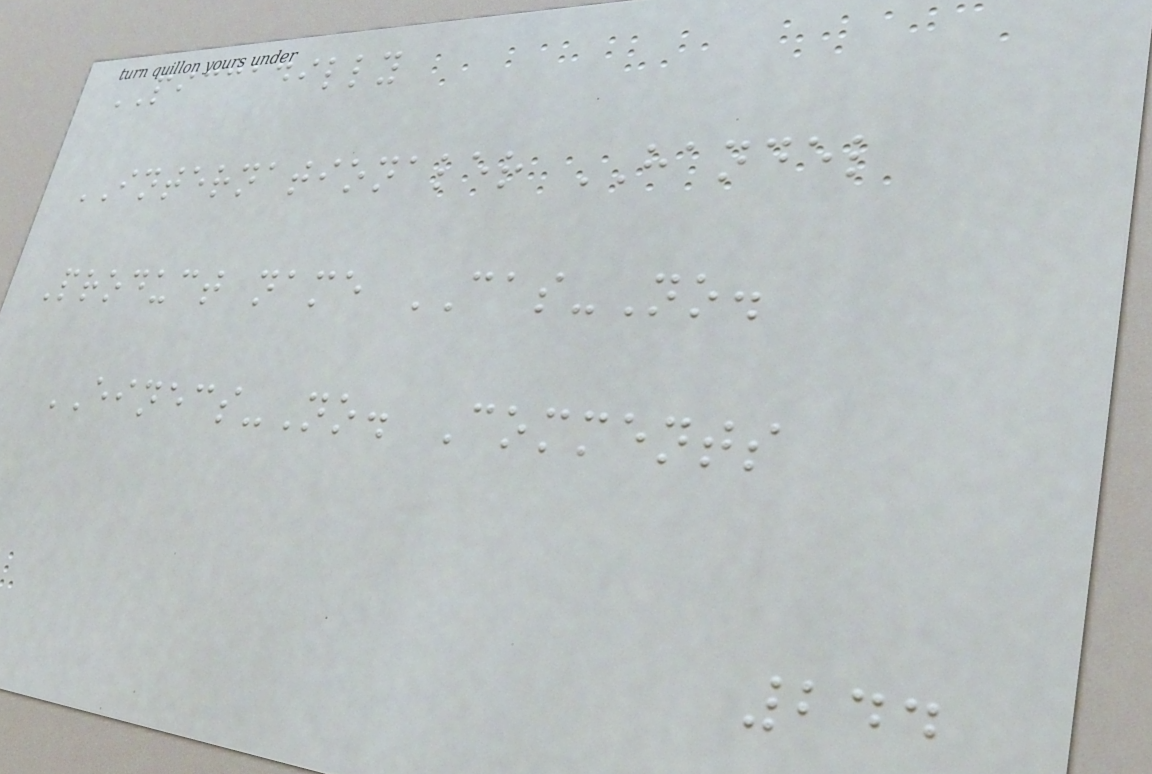PICCADILLY
INTERNATIONALER HANDEL
Product name CAS-No.
EINECS-No. Comments
244
